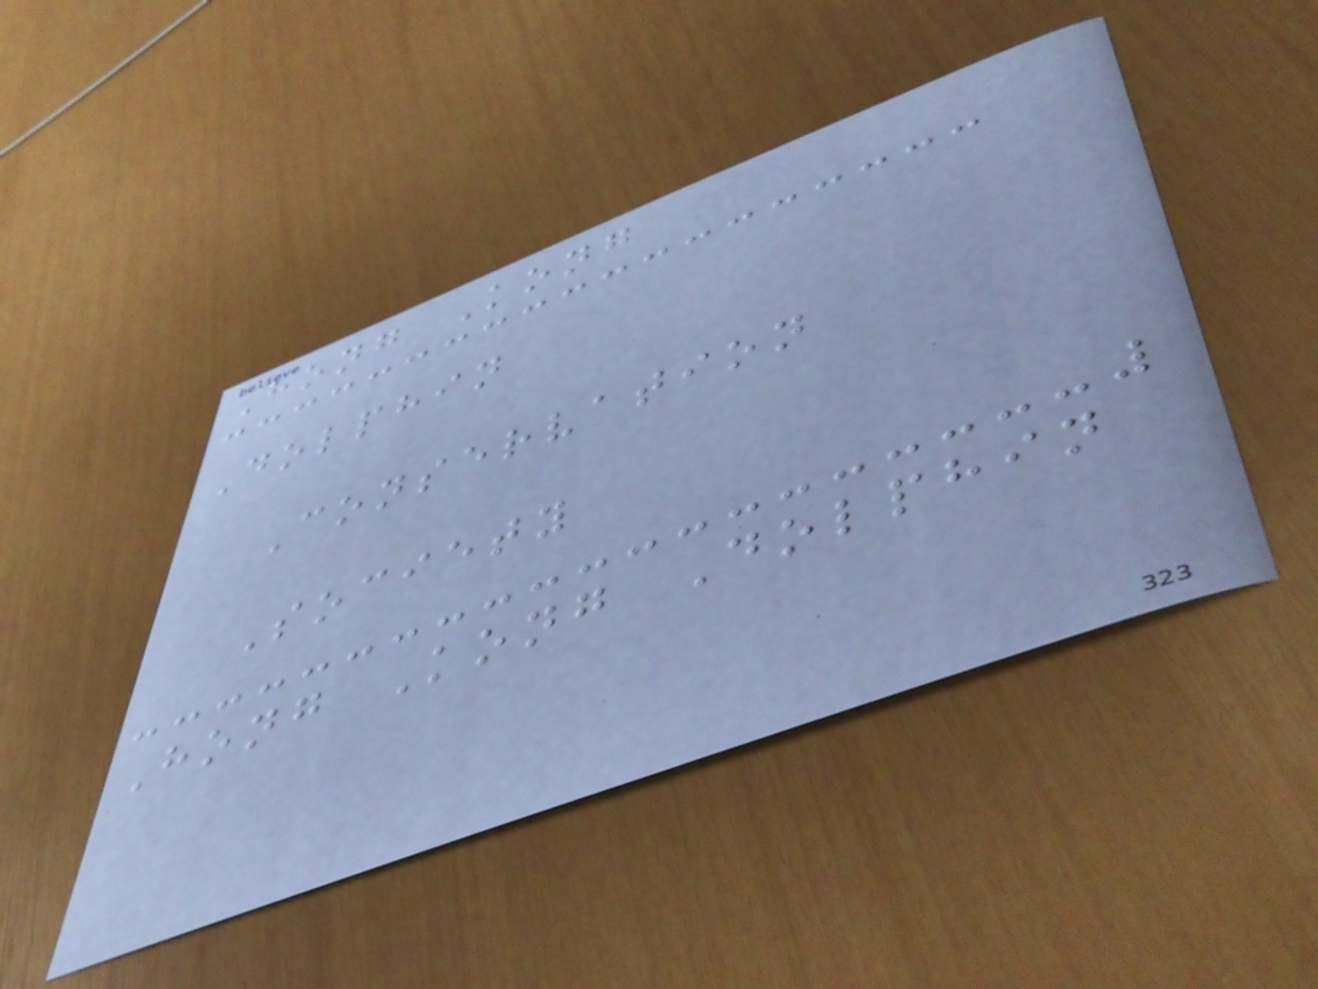Hong Kong
Dolphin
Conservation
Society
Hong Kong Dolphin
